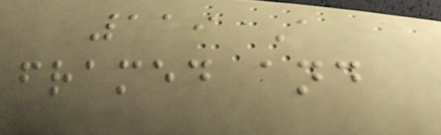119 A
framed and
